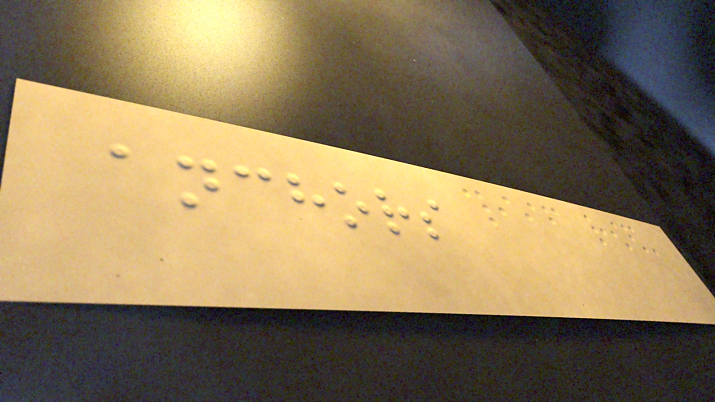anchors
